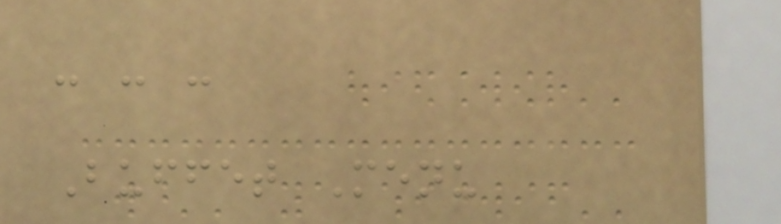- - -
Buffet Menu
